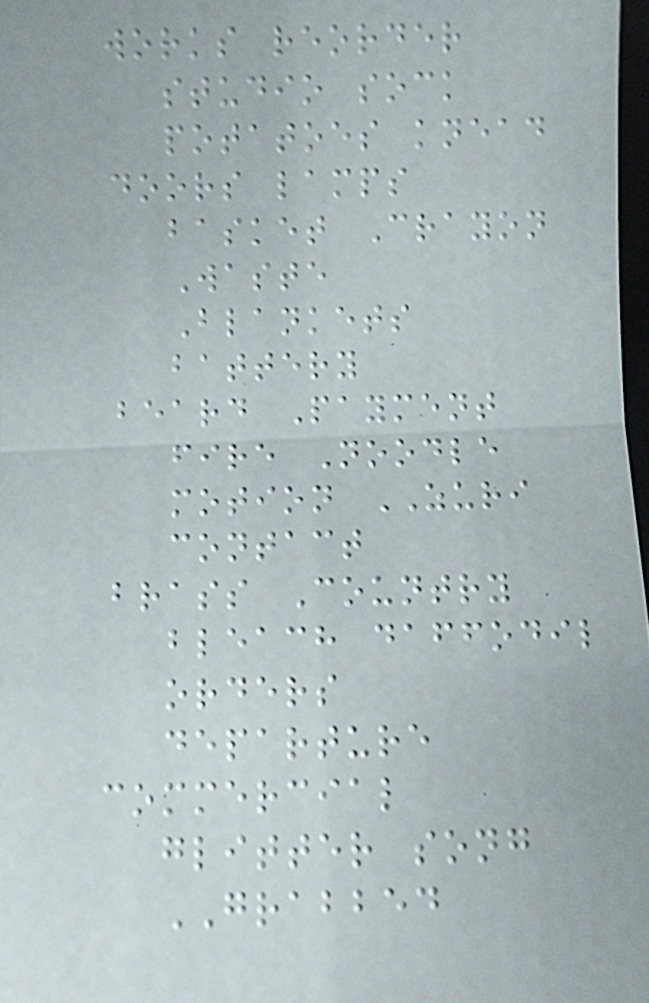works reorder
studio sock
potatoes knead
doors lamps
basket Crayon
Waste
Blankets
battery
beard Payment
fire Noodle
motion ZURI
contact
brass Country
bleach daffodil
orders
departure
commercial
glitter song
GRABBED
